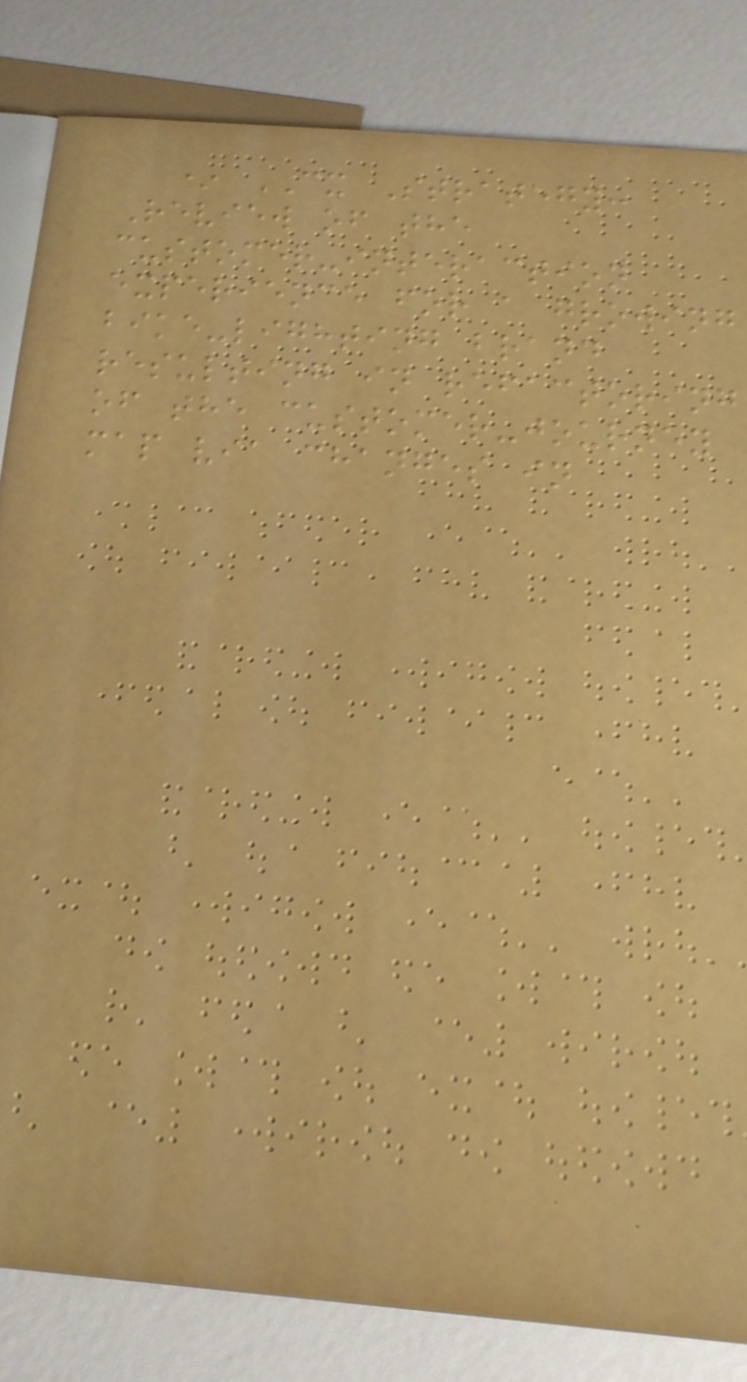* CX Strategy:
Review of the
customer-interaction
experience for a growing
bike-lighting brand
resulting in refactoring
of the customer-journey
map via changes in
